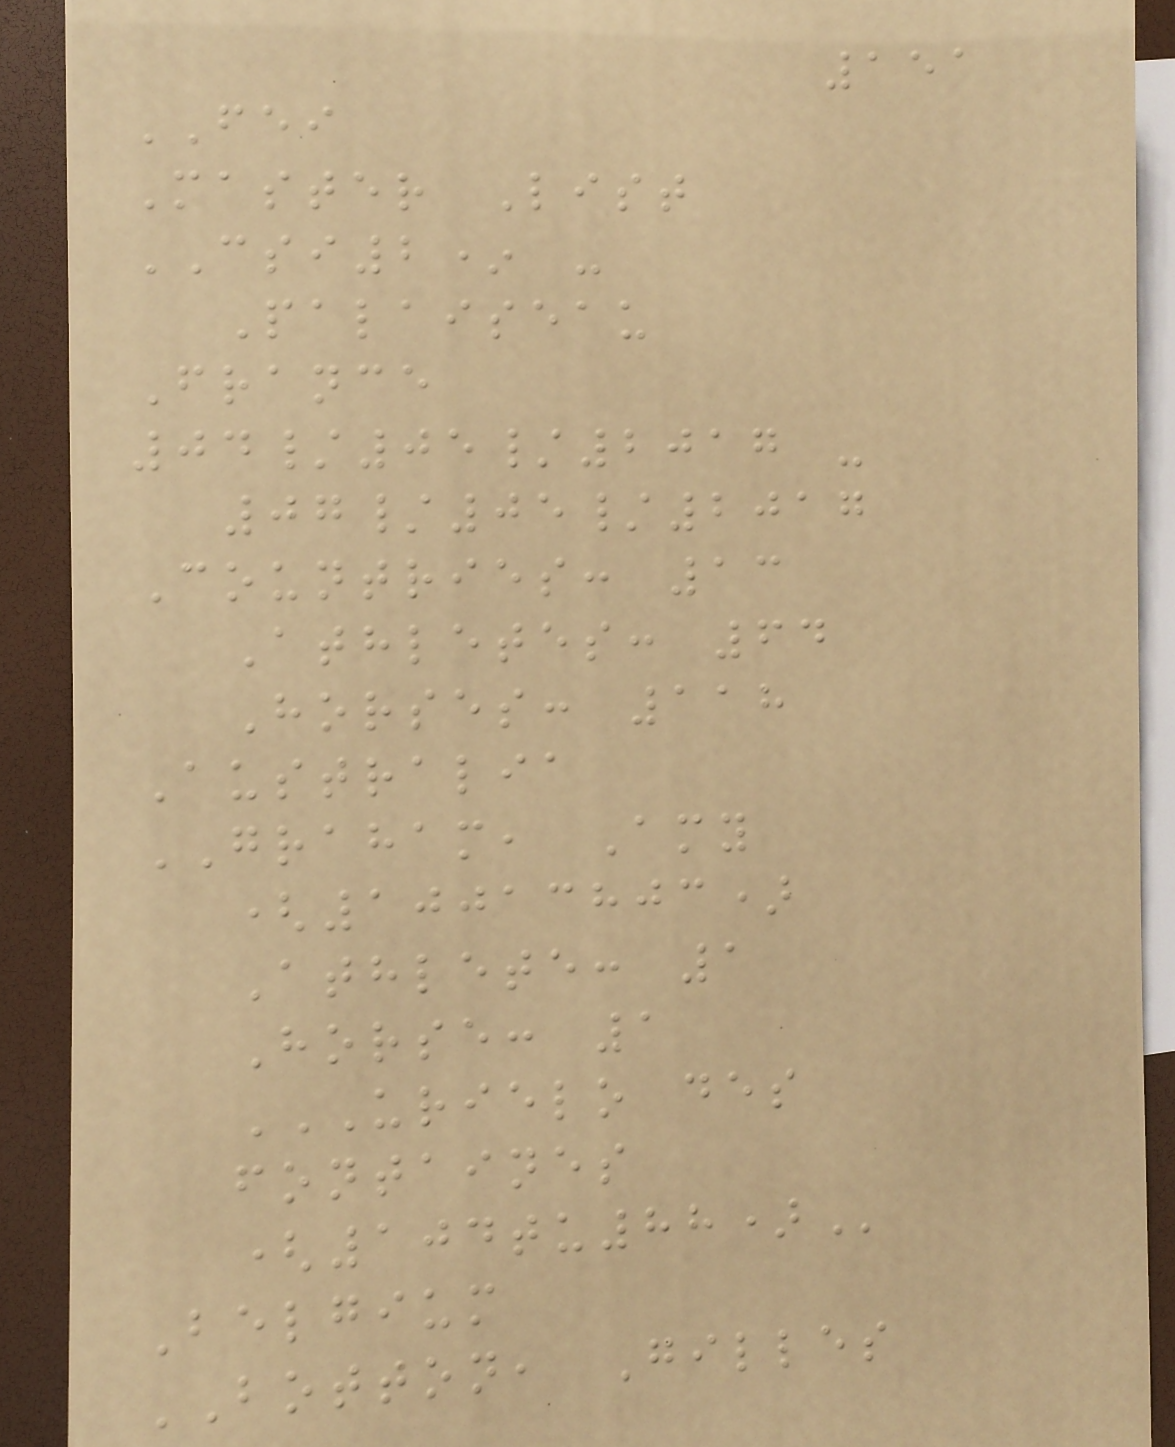151
FEI
Master List
CSI2* -
Palaiseau
France
04/05/2017 -
07/05/2017
Countries: 13
Athletes: 64
Horses: 118
Australia
GRAHAM, Amy
(10013803)
Athlete: 1
Horse: 1
URIELO DES
FONTAINES
(104TU88)
Belgium
BOTTON, Gilles
